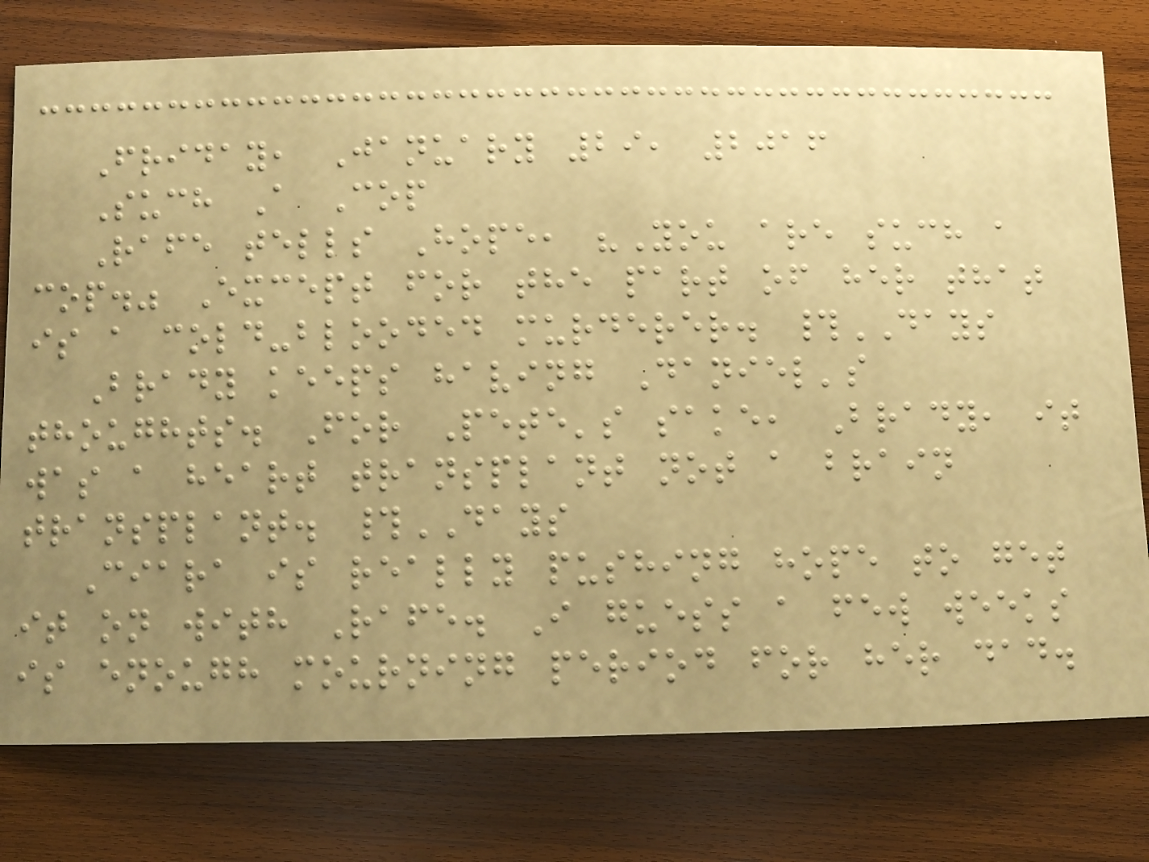Friday, January 29, 2016
Such A Cop
Rafe tells Hope, "You are such a
cop." Except for the part of her that
is a cold-blooded murderer. #DAYS
Brady keeps having Daniel's
thoughts. For Pete's sake, Brady, it
was a heart transplant not a brain
transplant. #DAYS
Ciara is really pushing hope to get
it on with Rafe. I guess a few weeks
is enough mourning period for her dad.
